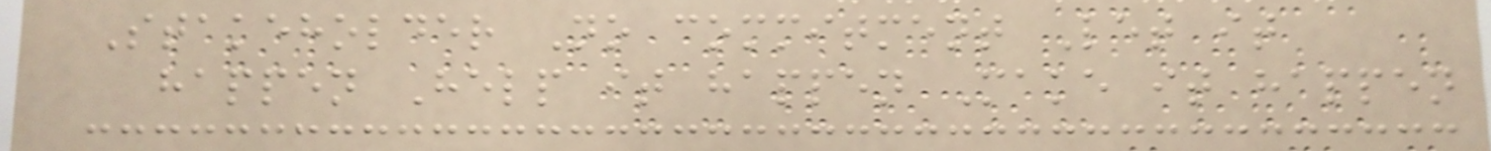Stakeholder No commitment Let it
happen Help it happen Make it happen
